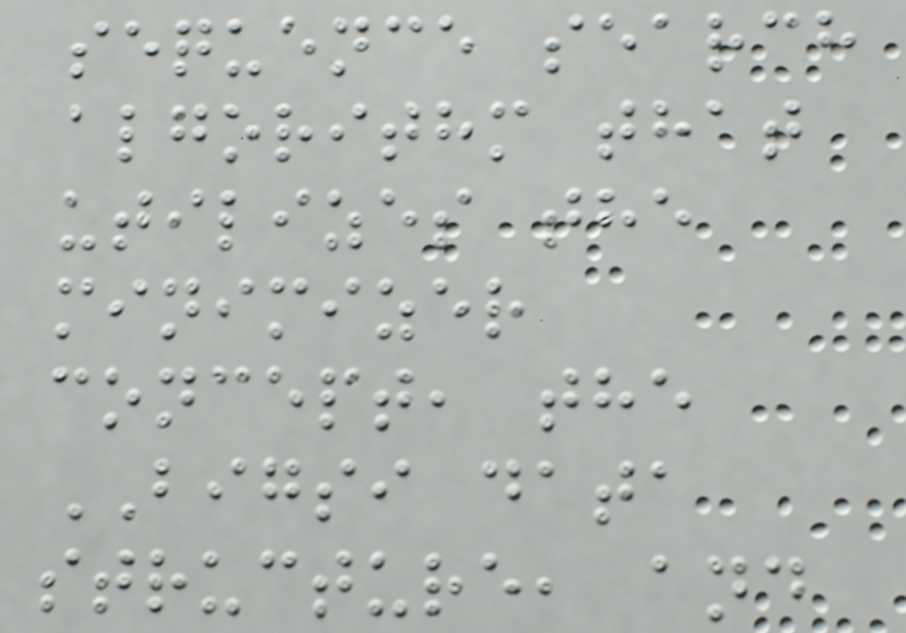sequence search
algorithm that
utilizes the
minimizer
concept, the
BIGSI data
structure, and
